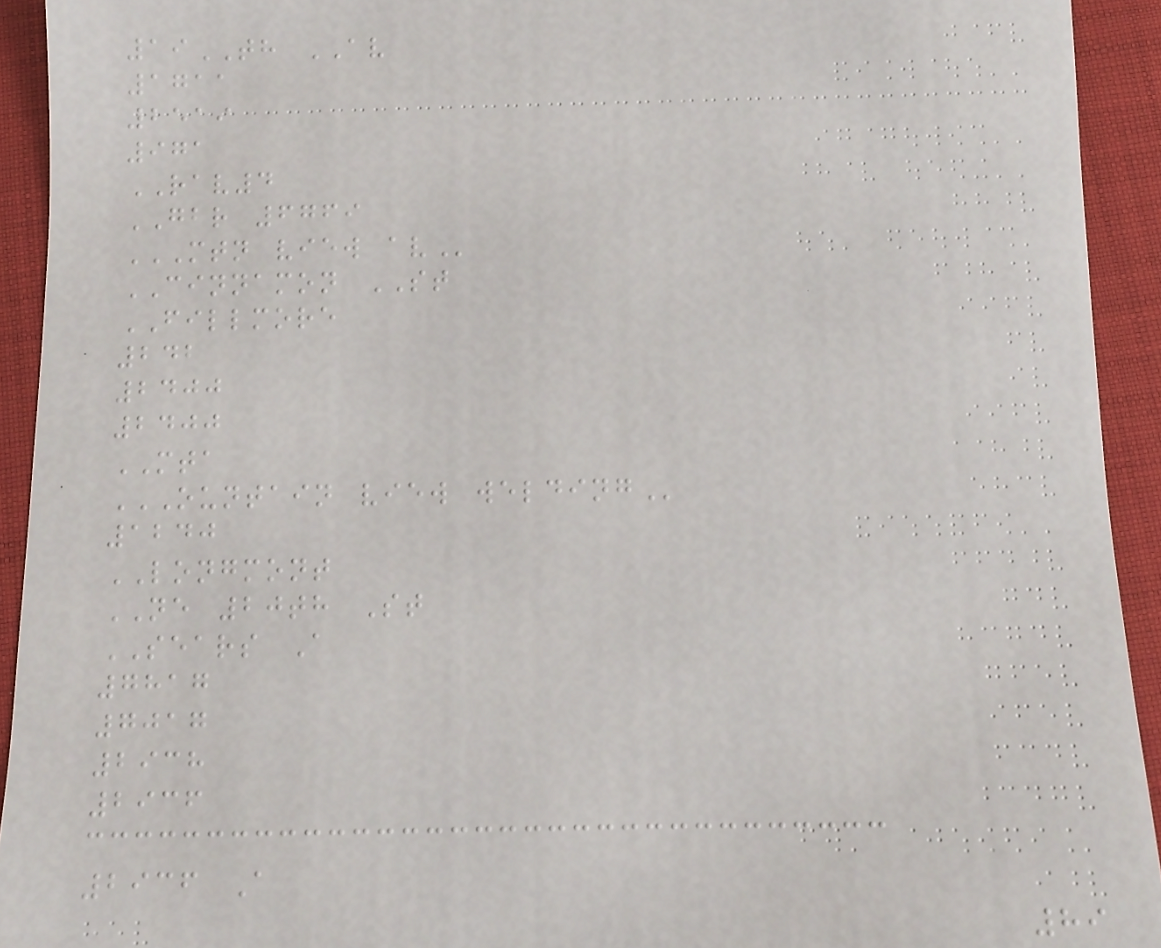19TH AV
1711
2519
971
RAV4
GBR 6769
MTN VIEW AV
CINNAMON ST
FILLMORE
242
2400
2400
MTA
OUNTAIN VIEW WELDING
1240
LONGMONT
NE 20th St
SEARS A
7817
7017
2938
2936
2936 A
89
